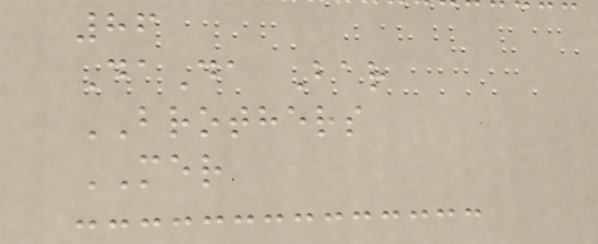86
DaDa Bar
BROTHERS
MER
